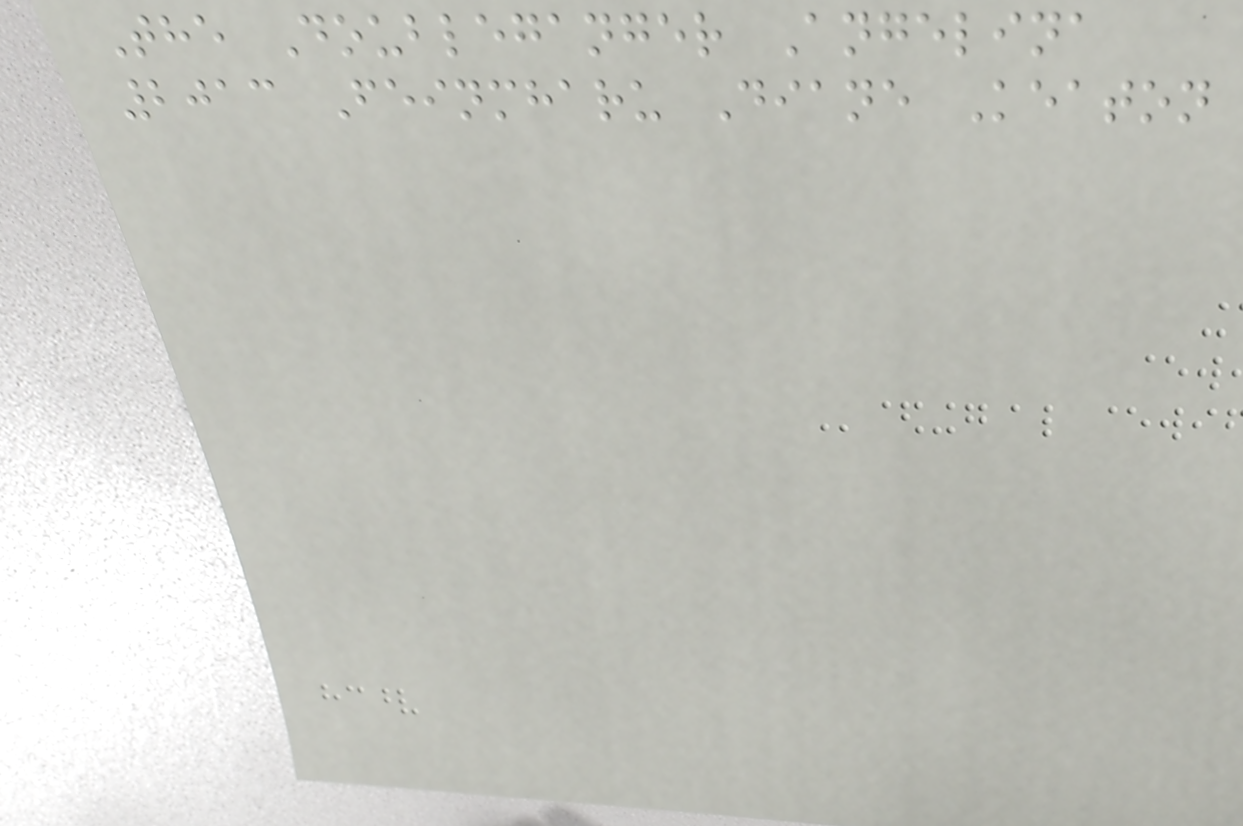The Doubleganger Angelina
2013 Feinmharu Diane Keaton
